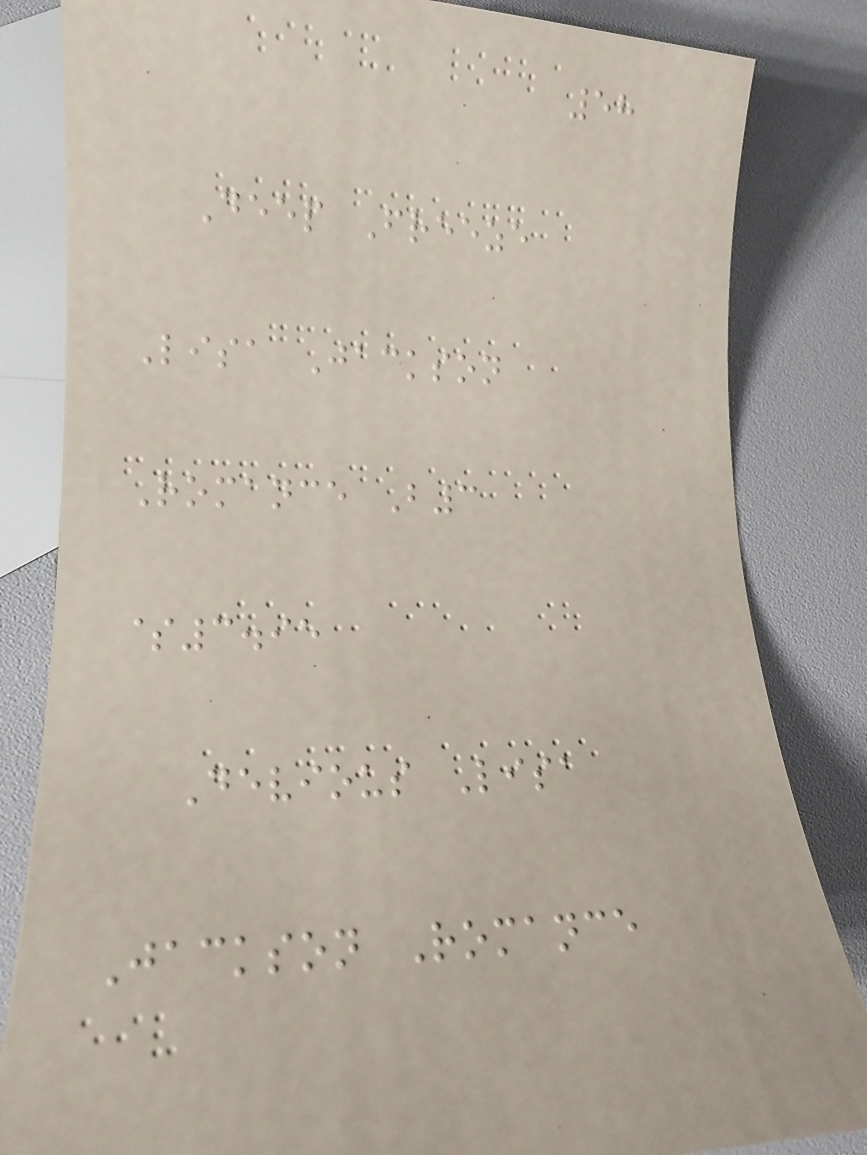58
Deep Freeze
Lisa Jackson
Romance B3
$3.95
Devious Lisa
Jackson Romance
